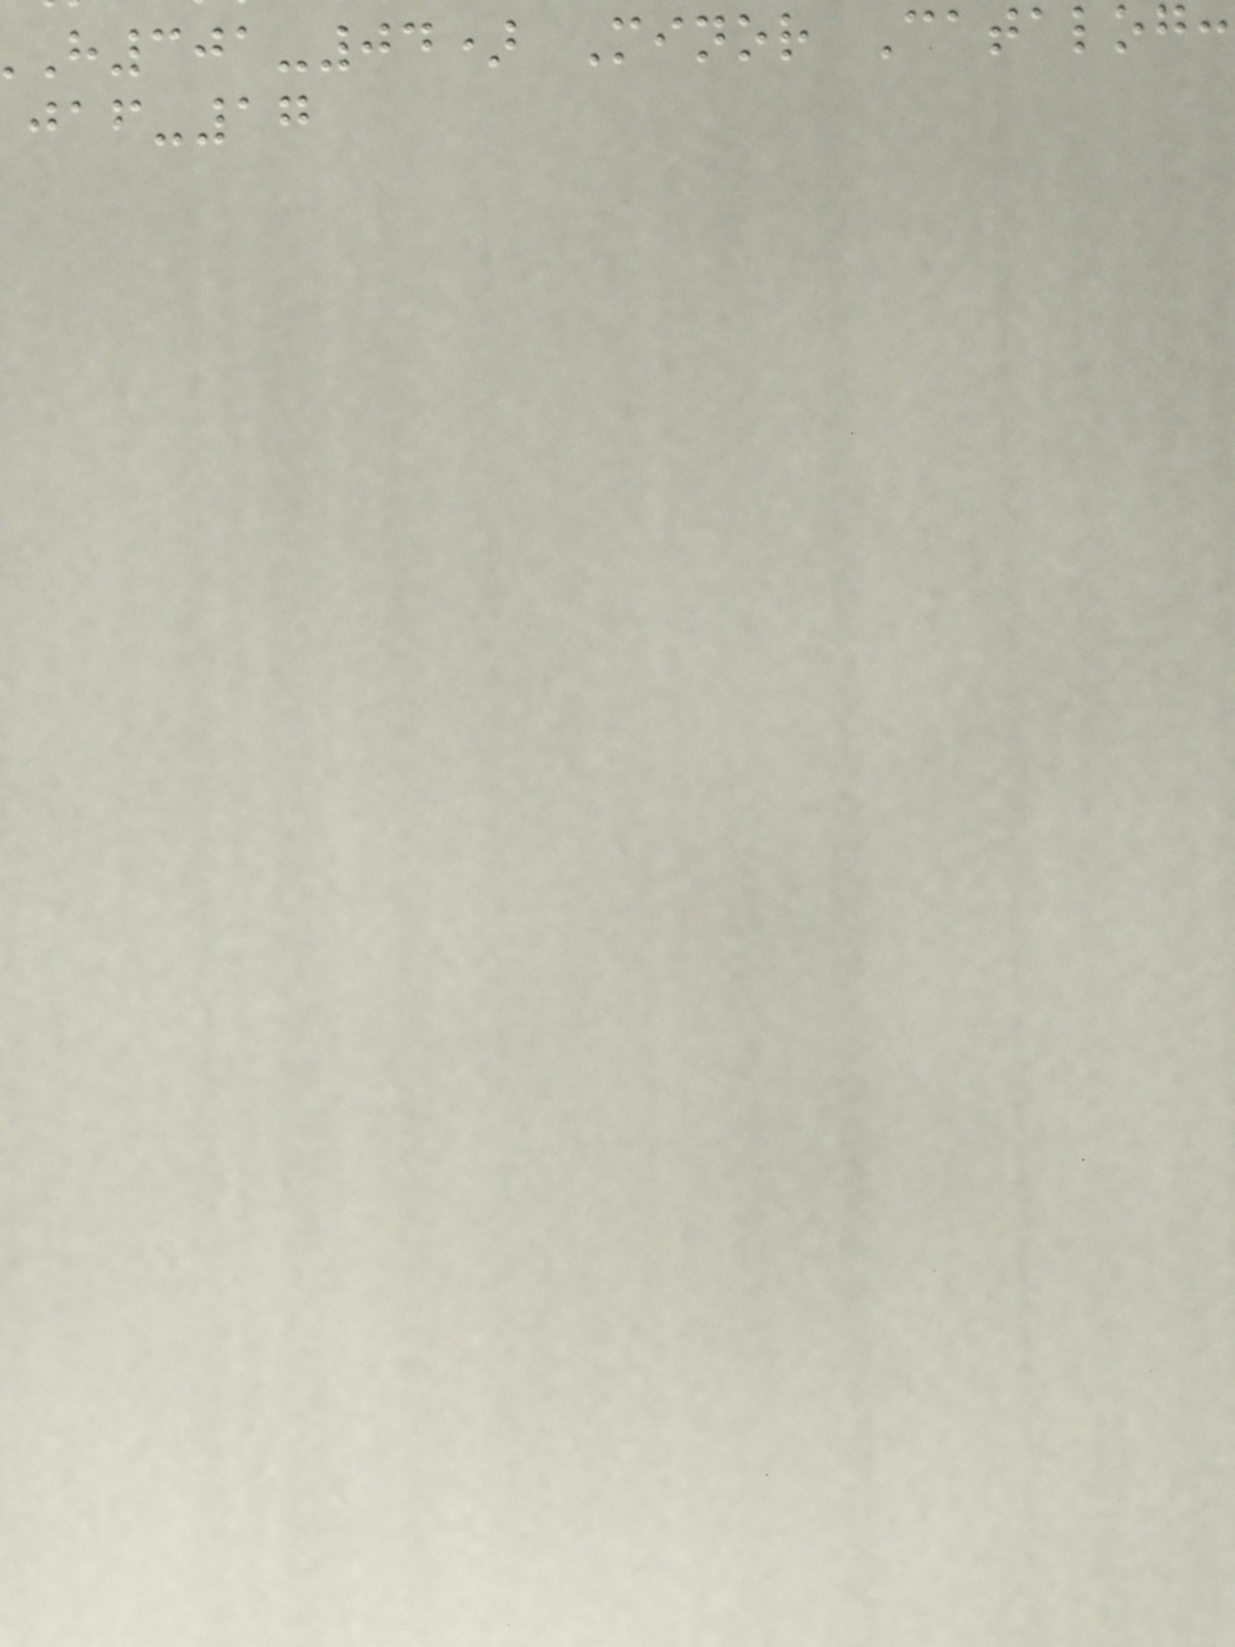H301-04) Minor Catalog:
-17
